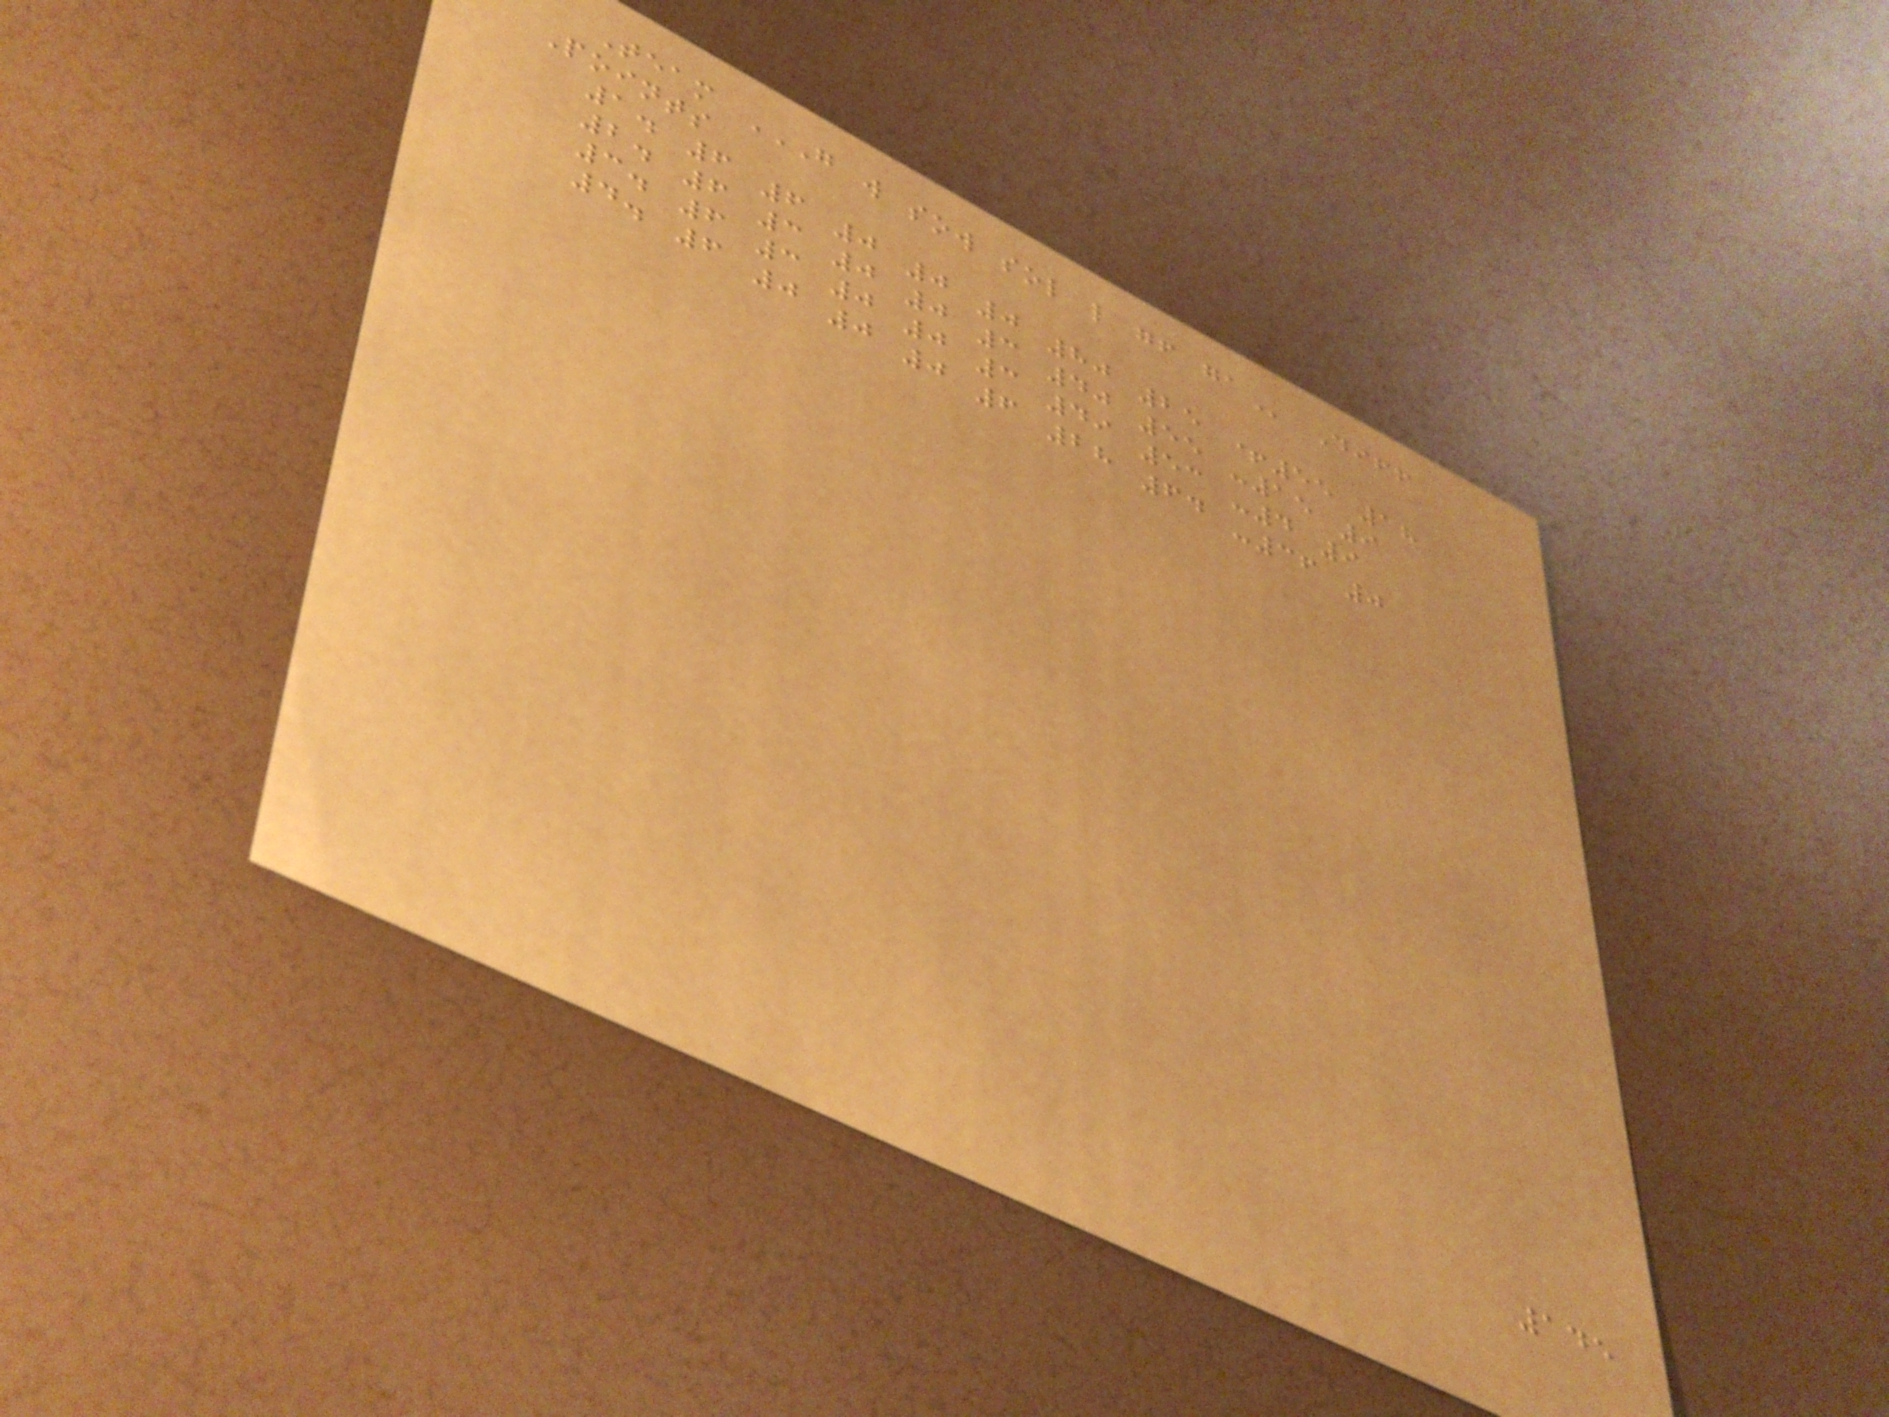Team G W SOW SOL L GF GA Diff
Points
1. 6 6 0 0 0 80 25 +55 18
2. 6 3 0 0 3 40 55 -15 9
3. 6 3 0 0 3 49 53 -4 9
4. 6 0 0 0 6 28 64 -36 0
145
